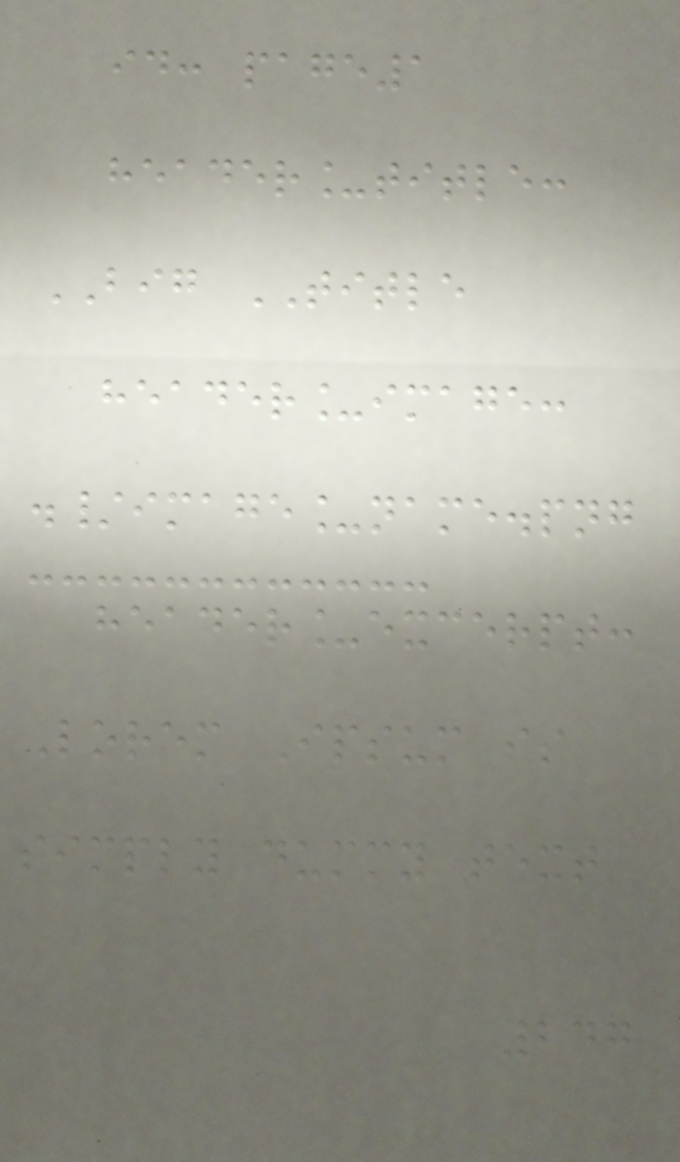id: page1
header_title:
BIG TITLE
header_image:
./image_name.png
header_excerpt:
Lorem Ipsum is
simply dummy text
247
